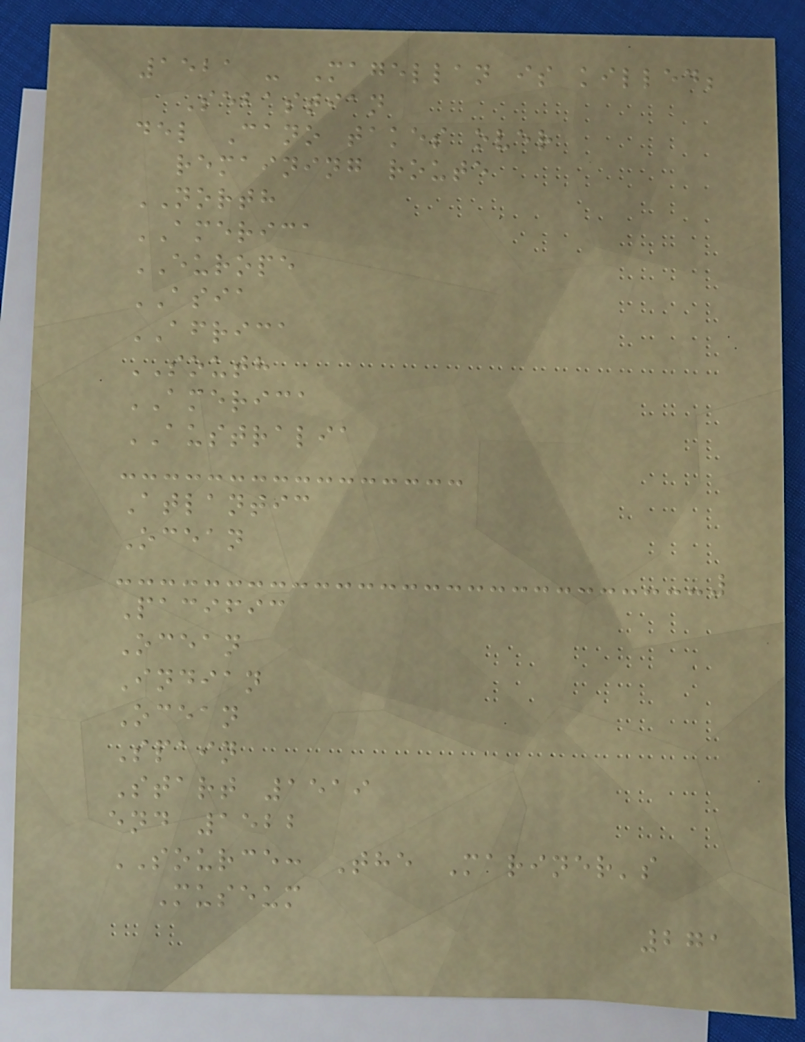1521 - Magellan is killed;
Sebastian
del Cano takes over
remaining route
NORTH
AMERICA
EUROPE
ASIA
AFRICA
SOUTH
AMERICA
AUSTRALIA
Atlantic
Ocean
Pacific
Ocean
Indian
Ocean
Spain
Start 1519
end 1522
SOURCE: The Mariner's
Museum
271
